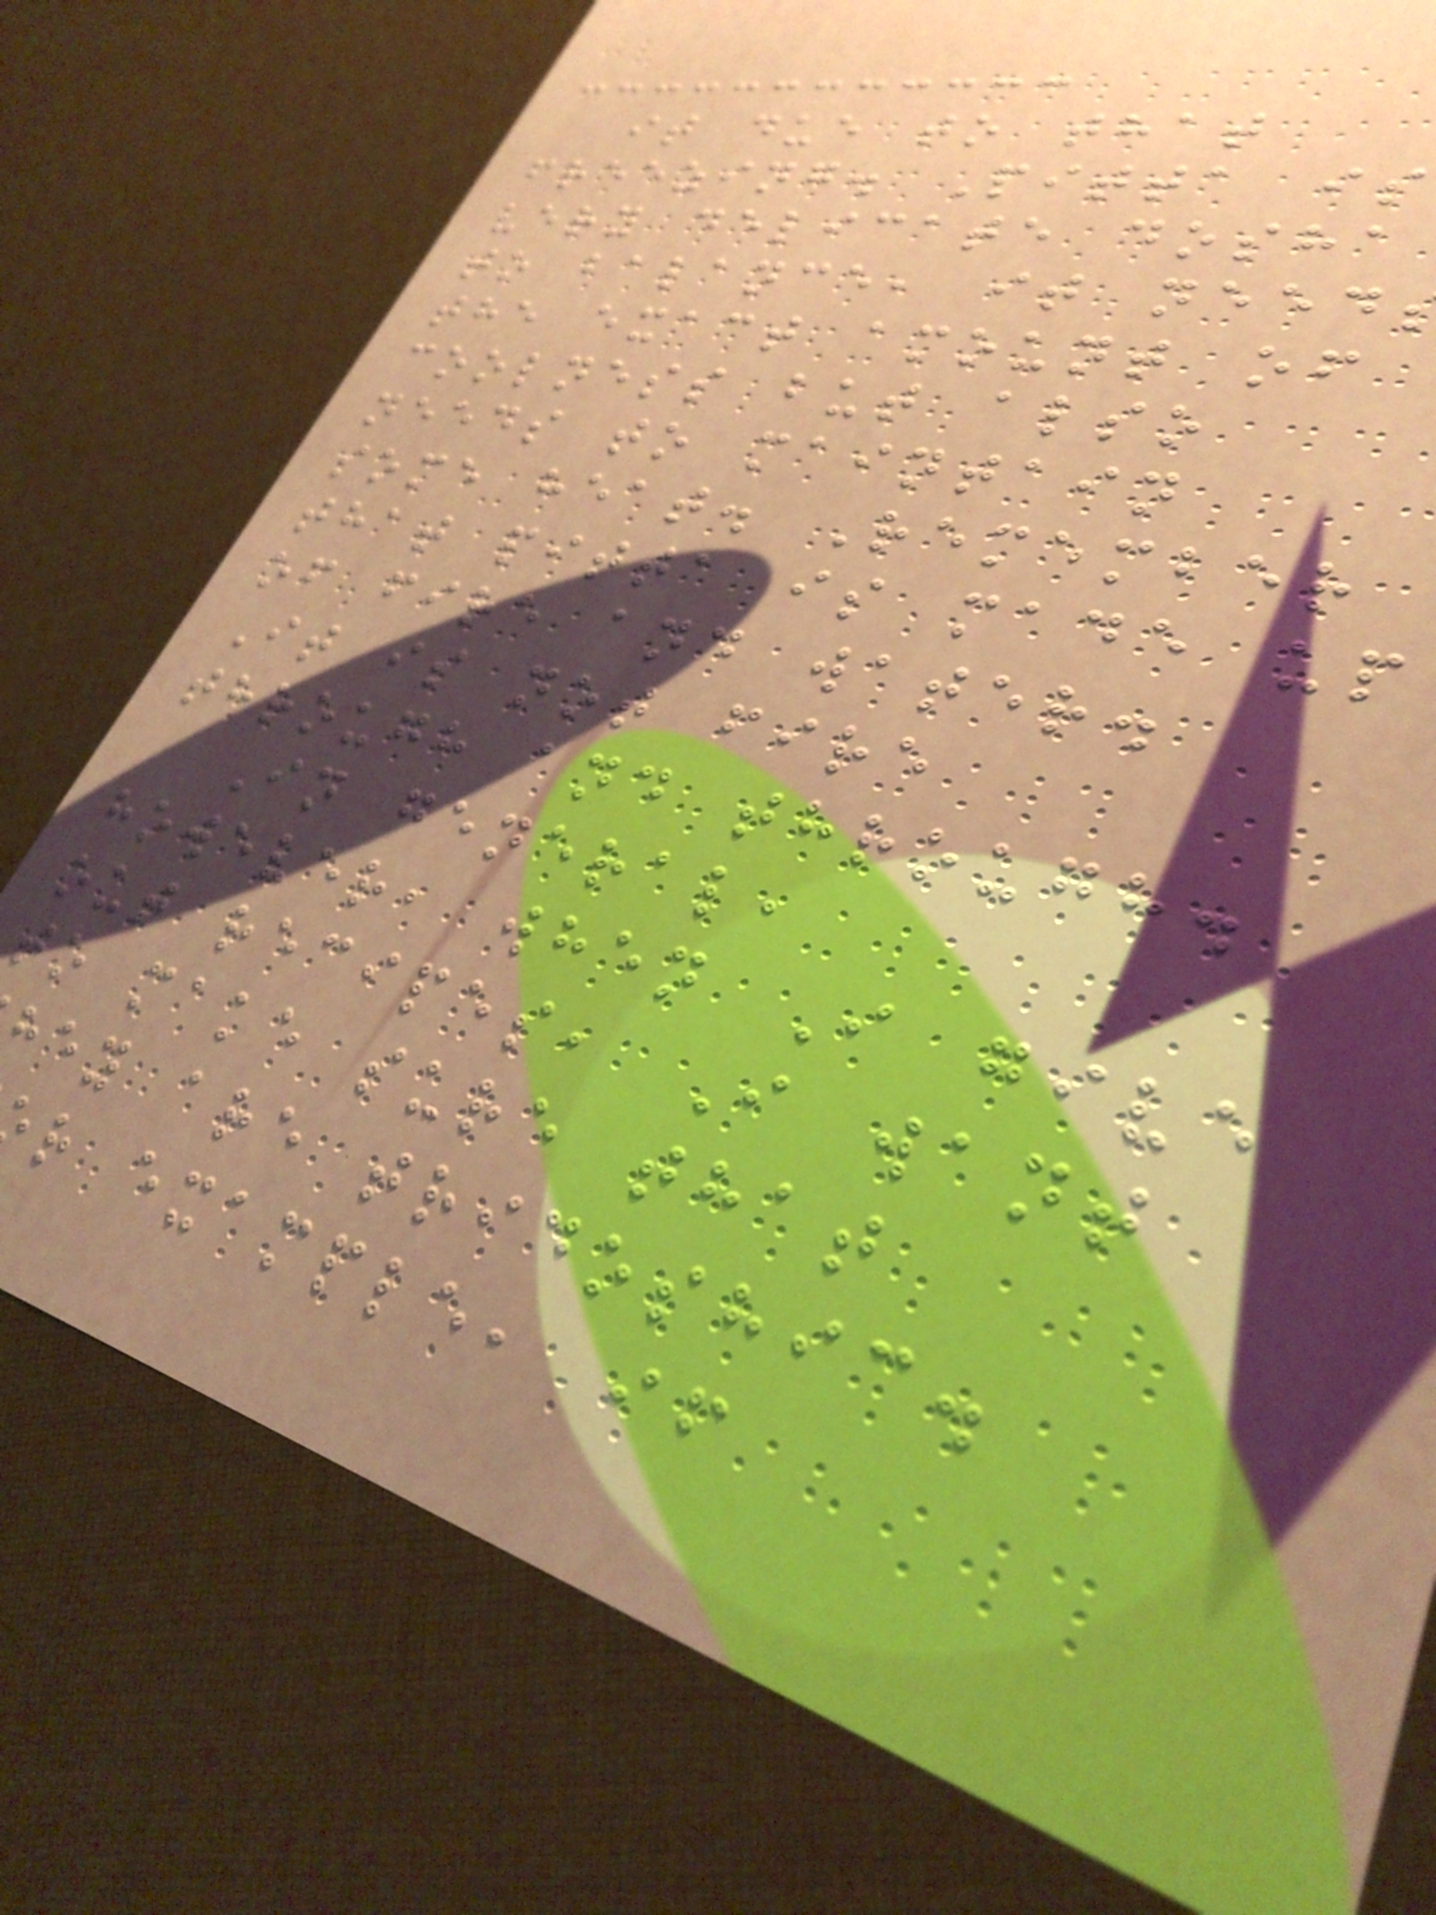it due to that
freezing. Pitta is
very delicate dosha
to balance, it need
the exact amount of
coolness but also
needs to maintain
some heat. Remember
that pitta is made up
of fire and water.
It is not fire
through and through.
In general,
however, when I give
out recipes, I want
to make sure that
hey are tridoshic.
r example, if
